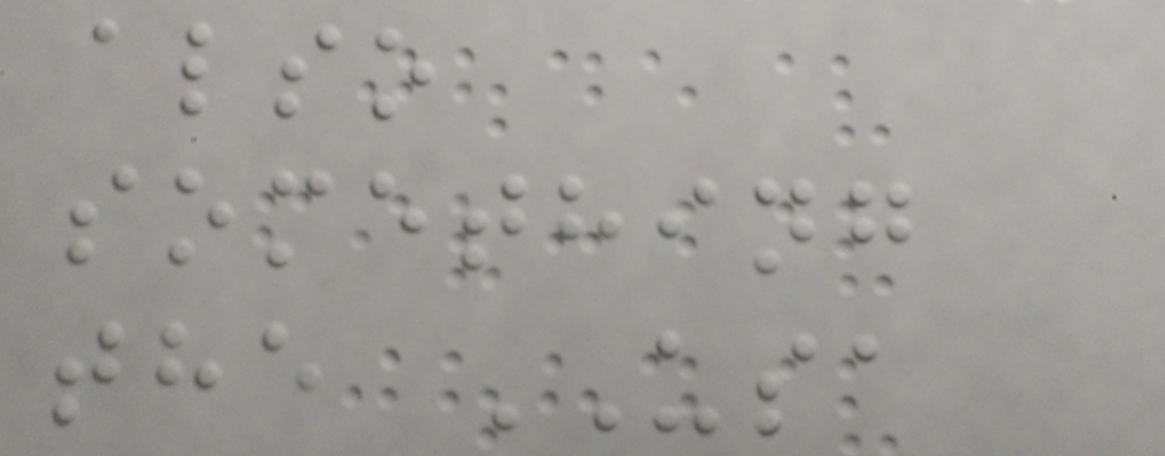also
something
the USA
